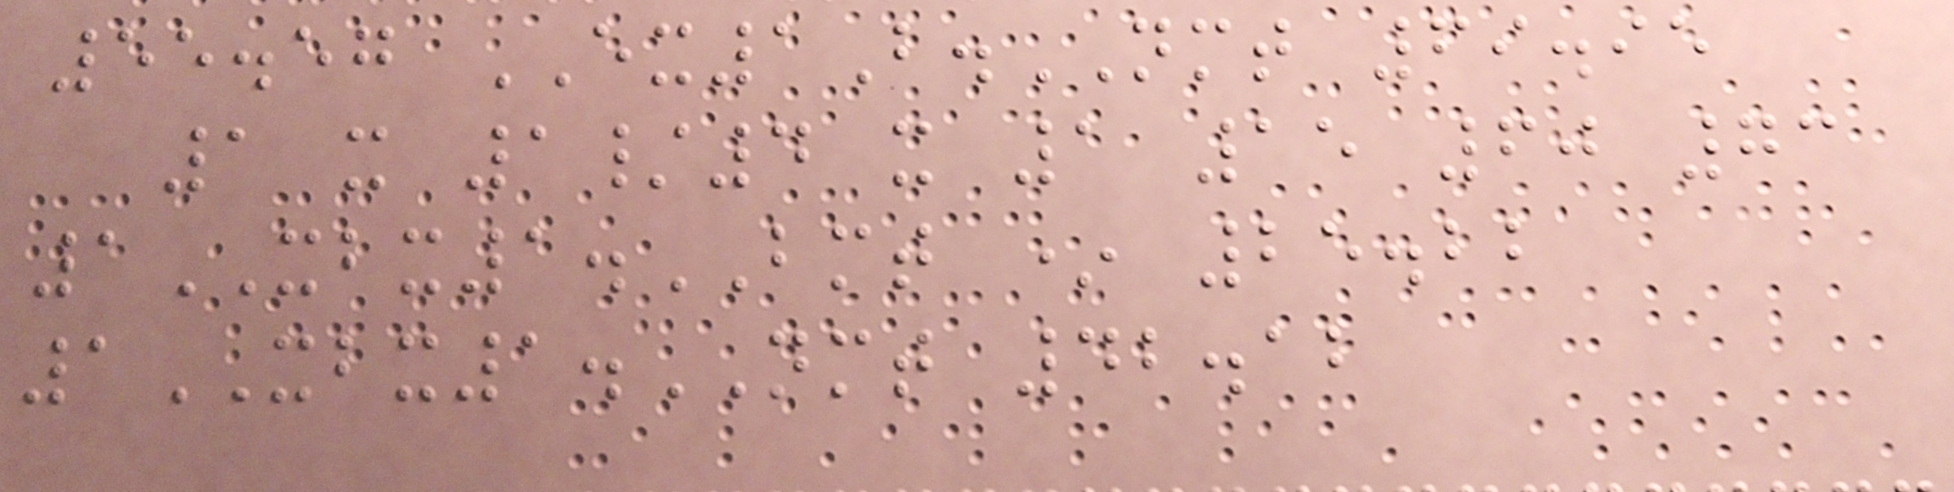55.57 EX1B.NMT 69.95
1 x 1/4 x 1 15 60 73
1XBX1.BMT * 25.22
1XBX1.NMT 42.12
